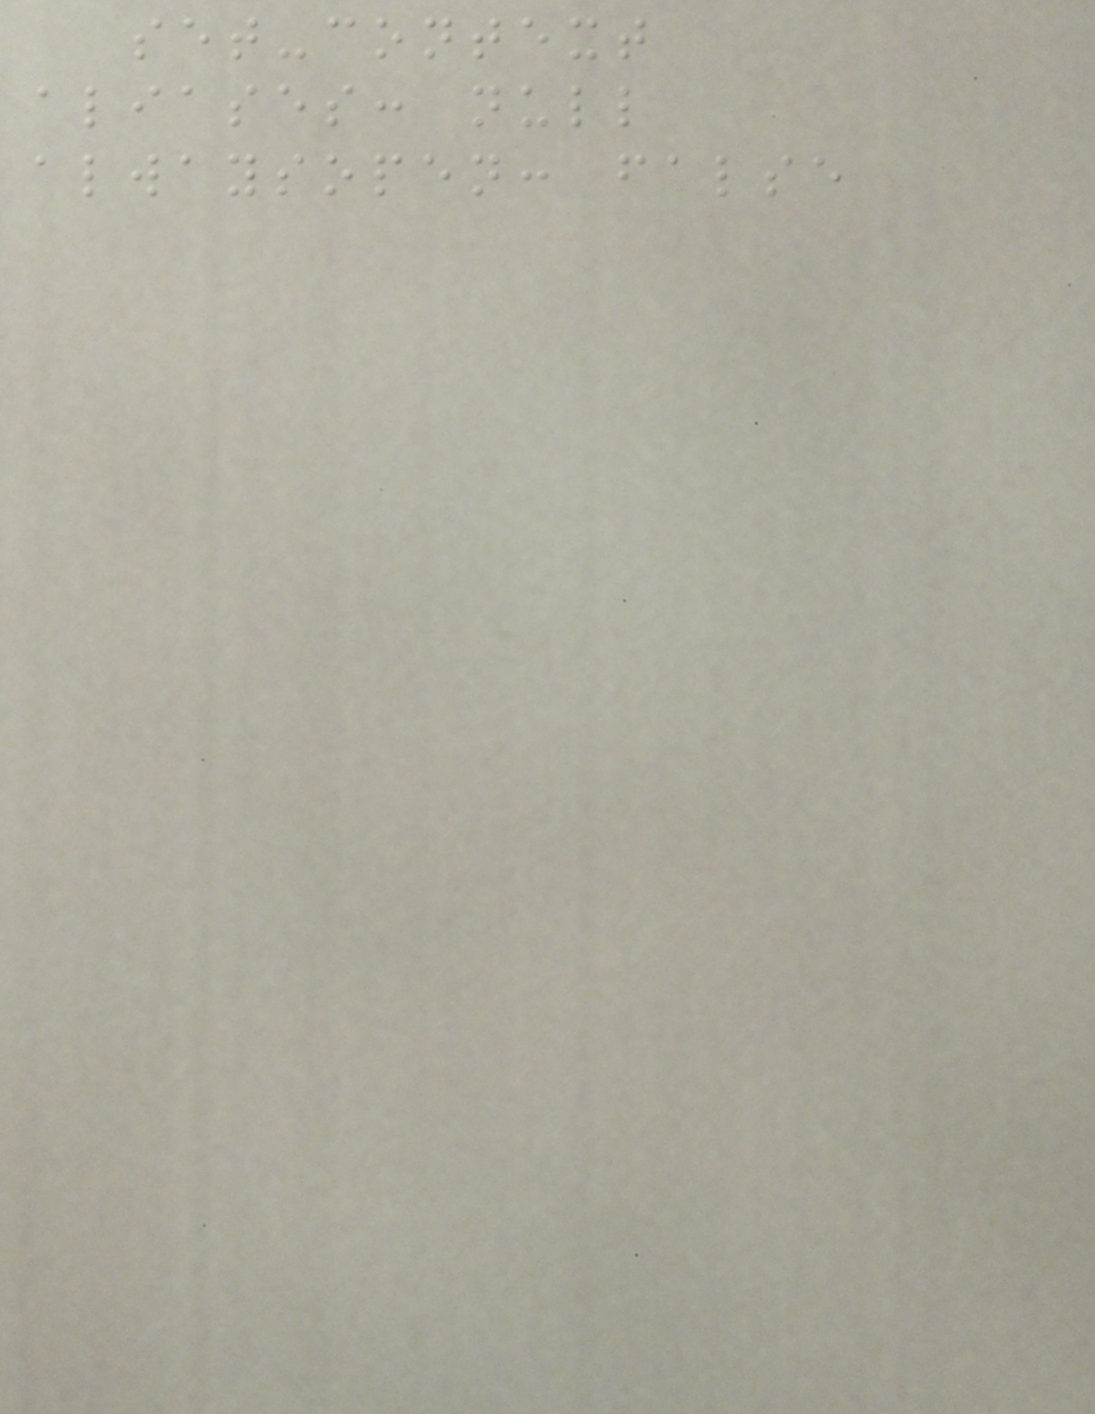set-context
aliases: null
alwaysopen: false
